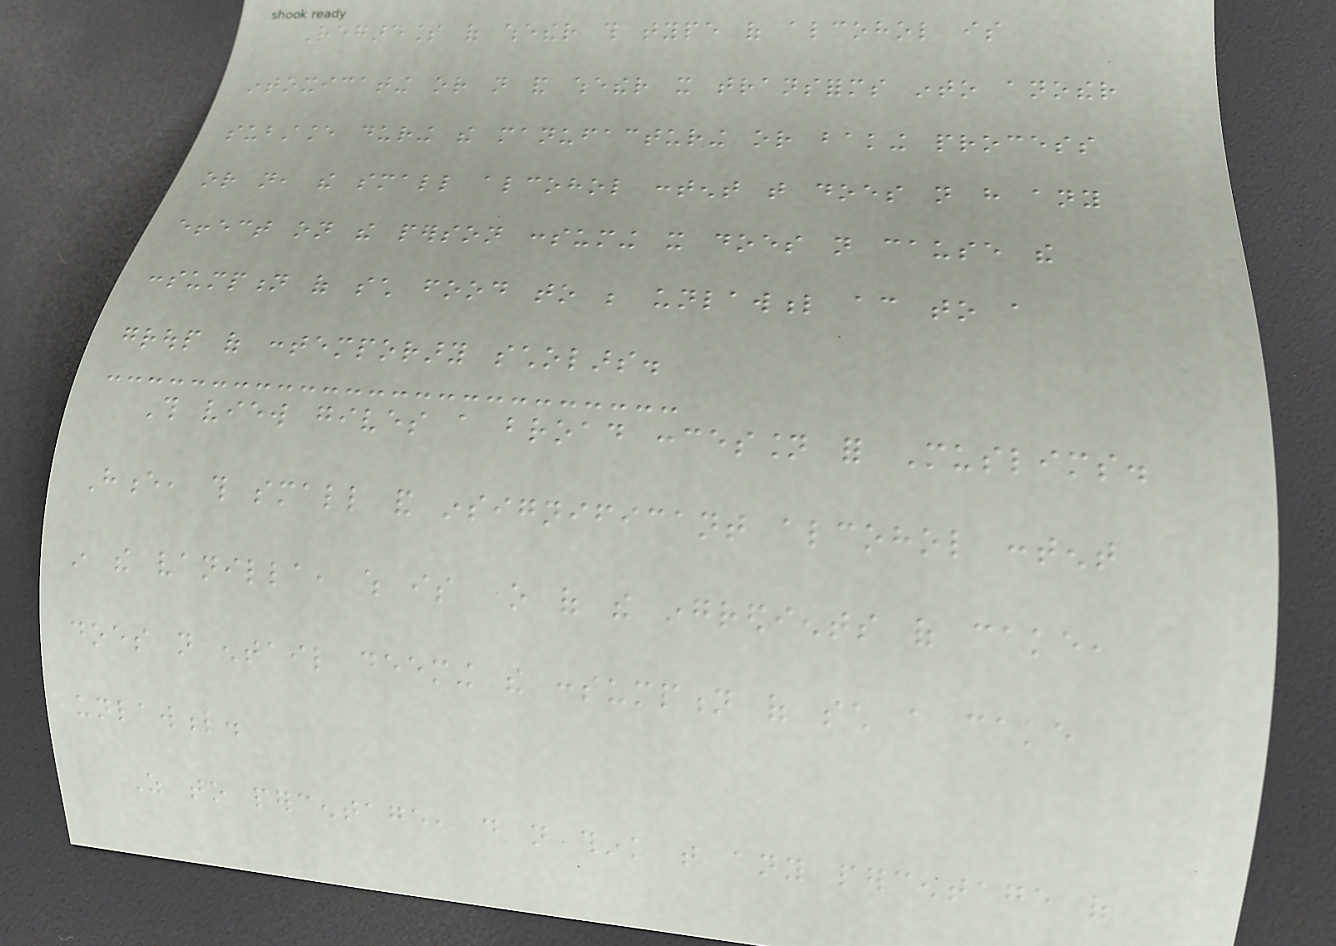Regardless of whether this type of alcohol is
intoxicating or not and whether it transforms into another
substance during the manufacturing or baking process
or not, the small alcohol content that does not have any
effect on the person consuming it does not cause the
consumption of such food to be unlawful according to a
group of contemporary scholars.
This view gives a broad concession for Muslims.
Hence, this small and insignificant alcohol content
in the vanilla, which is one of the ingredients of cake,
does not entail deeming the consumption of such a cake
unlawful.
As to percentage, do not think that any percentage of
